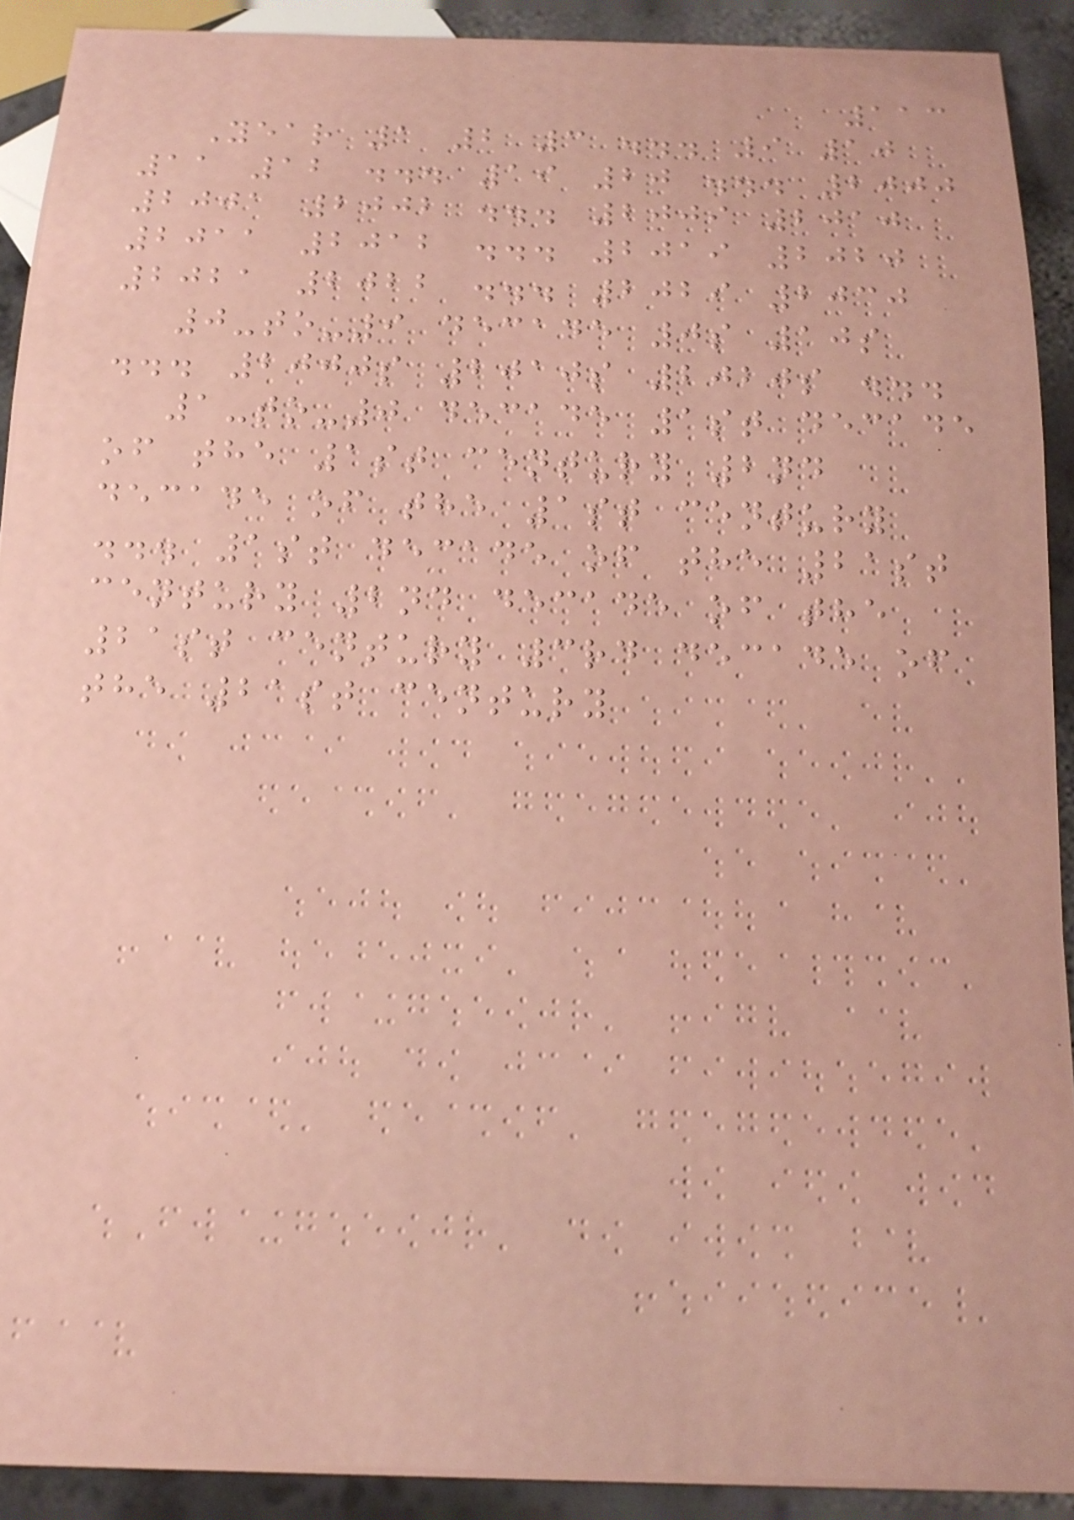113
Year 1 2 3 ... 9 10
11 12 ... 19 20 ... 2000
2001 2002 ... 2009 2010
2011 2012 ... 2019 2020
2021 2022 ... 2029 2030
0-to-9 decade 0s 10s
... 2000s 2010s 2020s ...
1-to-0 decade 1st decade
of the 1st century 2nd
decade of the 1st century
... 1st decade of the 21st
century 2nd decade of the
21st century 3rd decade of
the 21st century
